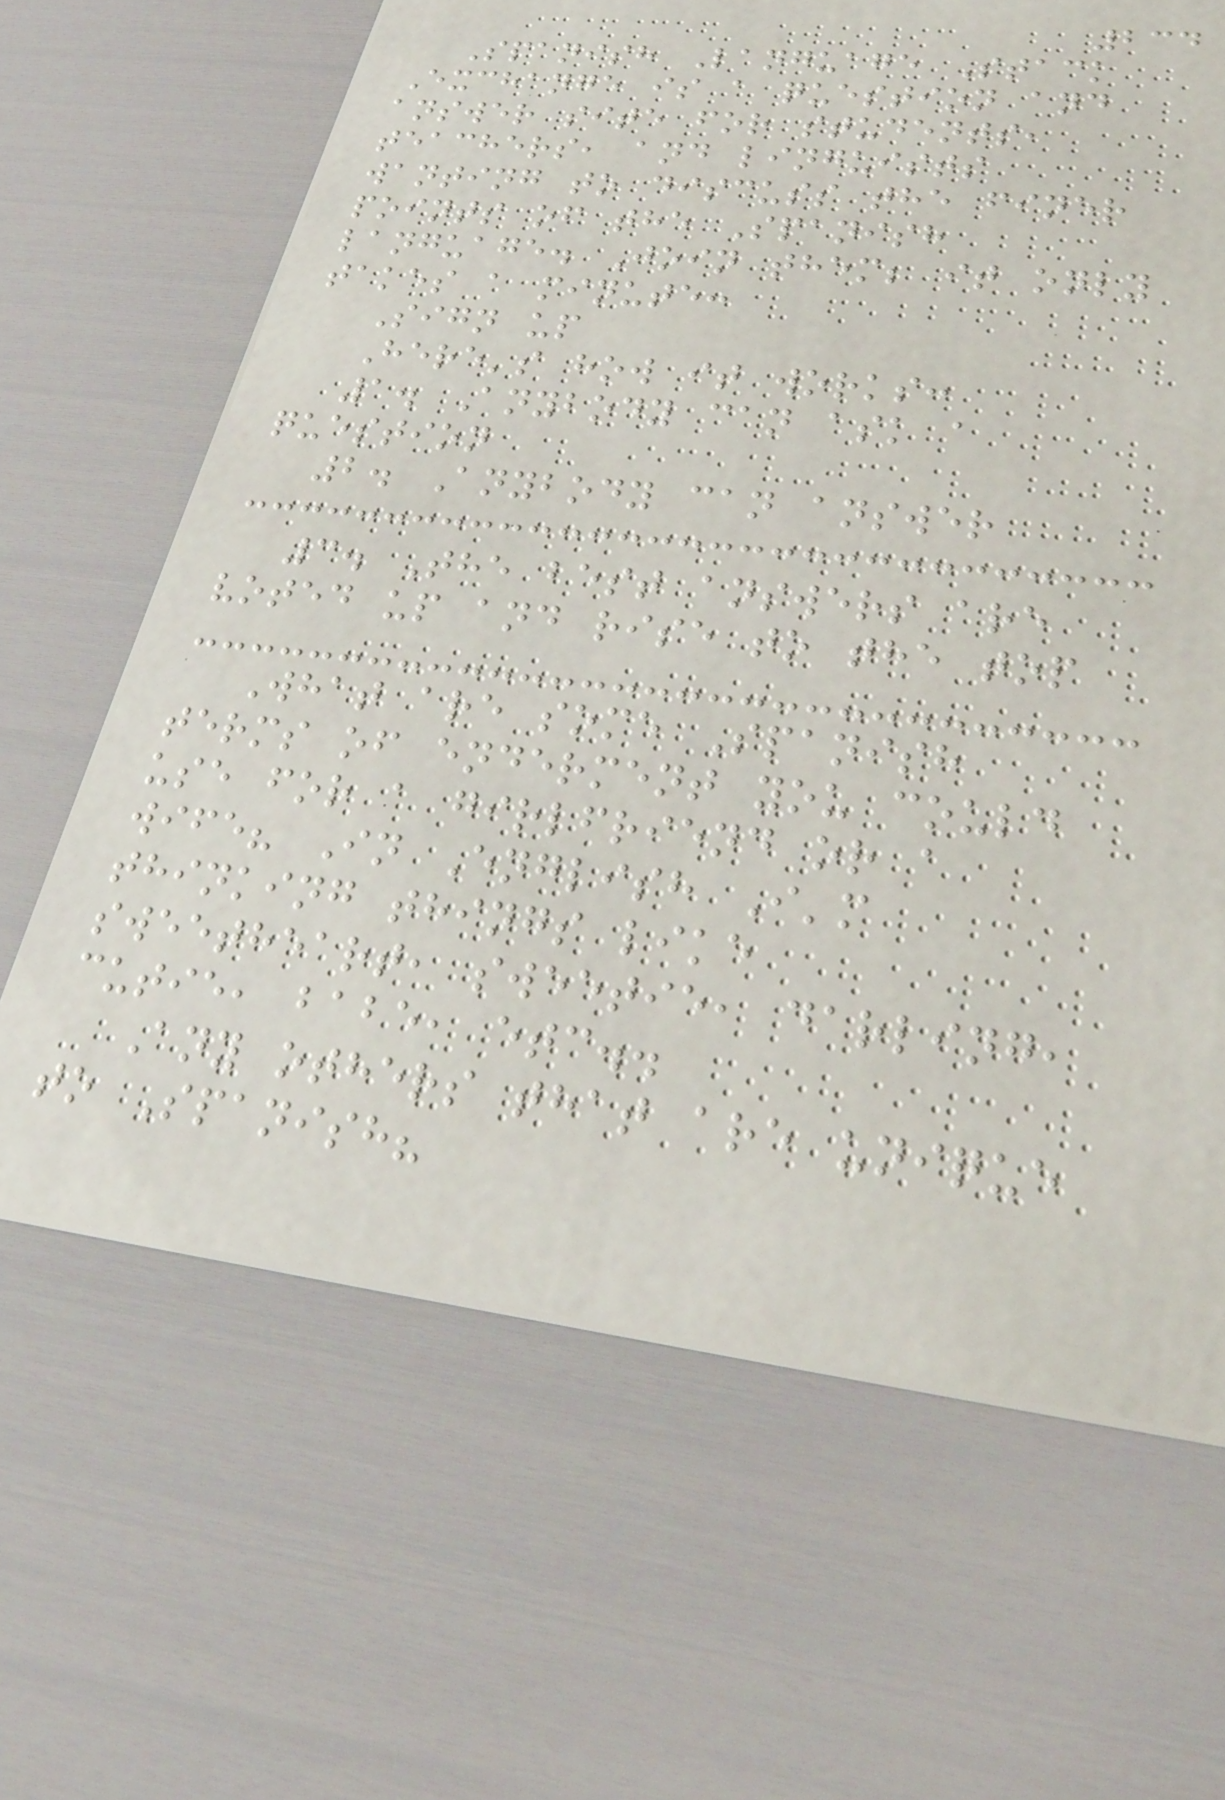234
Spanish Language Stack
Exchange is a question and
answer site for students,
teachers, and linguists
wanting to discuss the finer
points of the Spanish
language. Join them; it only
takes a minute:
Sign up
Here's how it works:
1. Anybody can ask a
question
2. Anybody can answer
3. The best answers are
voted up and rise to the top
What are some Spanish
terms of enderment you could
use for a girlfriend or a
wife? In English I'm
thinking things like
sweetheart, sweetie, darling,
cutie, babe, etc..
Any others that are unique
to Spanish?
